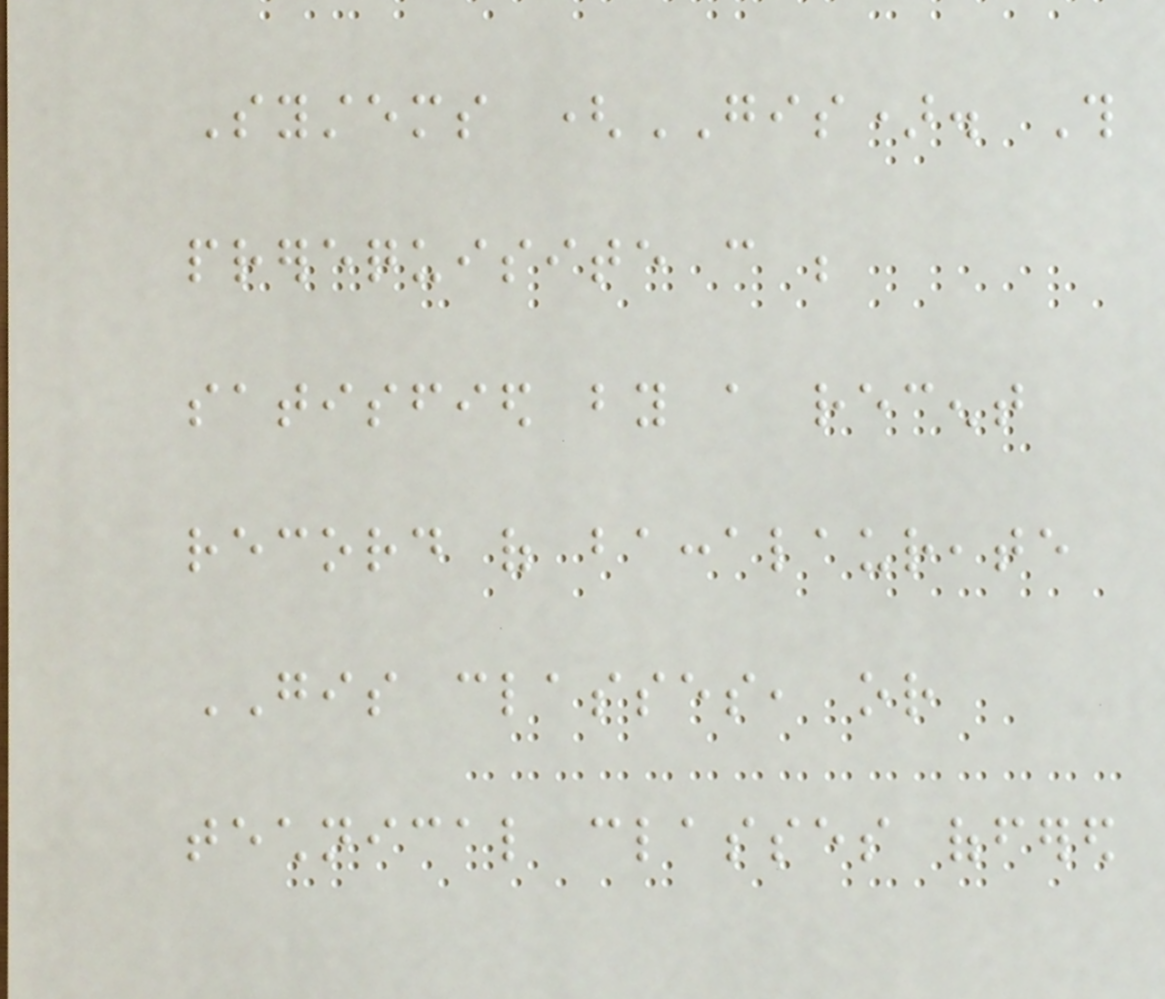Systems (GIS). This
prerequisite can be
satisfied by a recent
record of baccalaureate
GIS classes, or
technical classes offered
